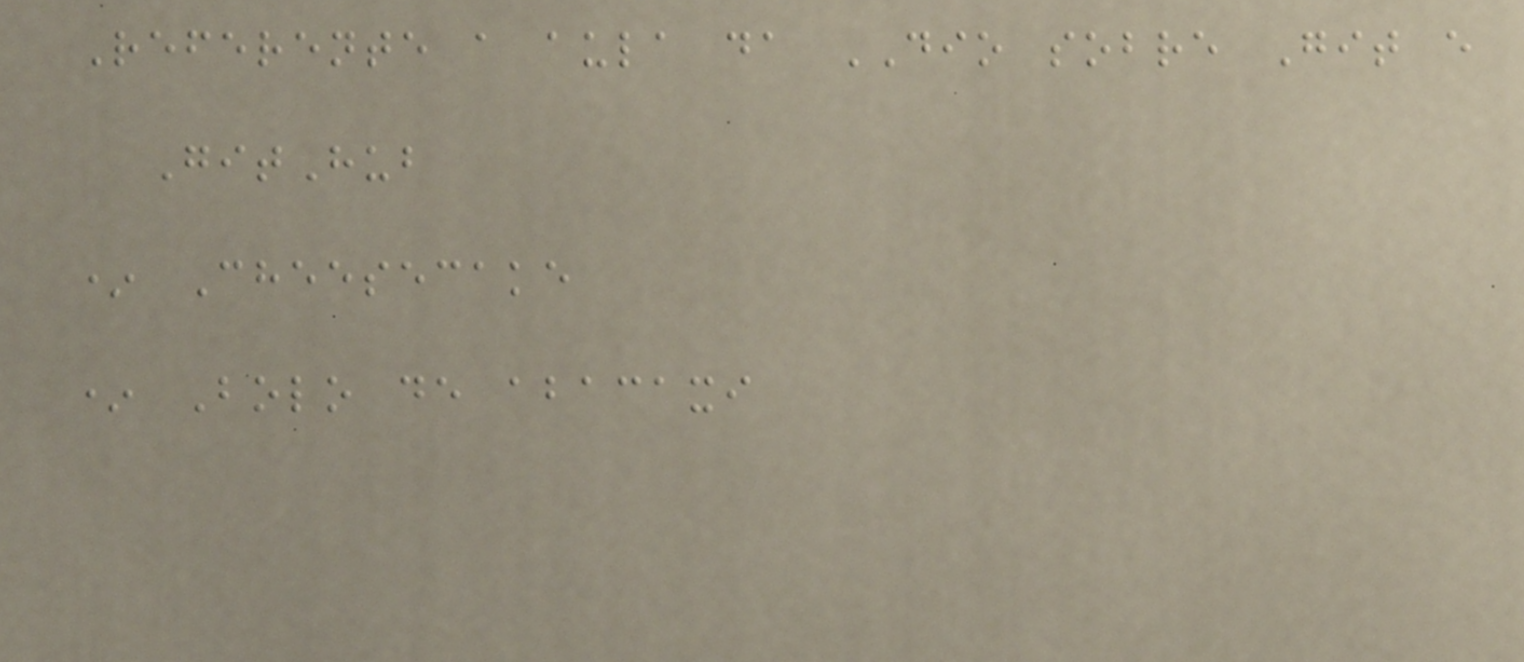Referente a aula da DIO sobre Git e
GitHub
* Cheesecake
* Bolo de abacaxi
